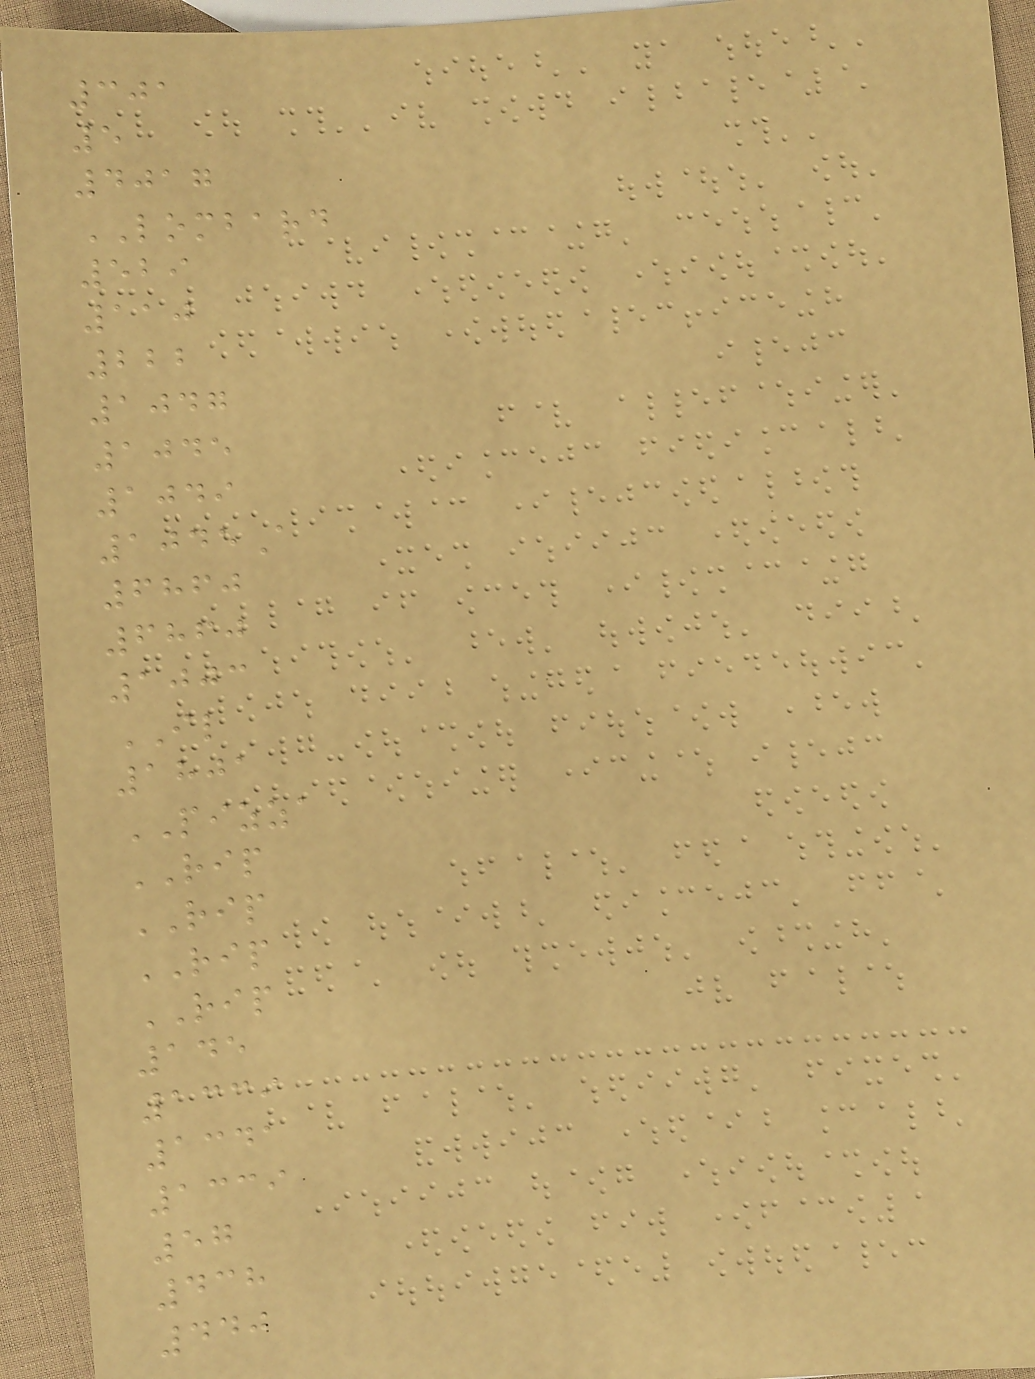301
5
4017
LOMBARD
529
110
222
1047
1045
1049
1045A
6860
6860
1003
IL
1801
PIZZA
RIP
RIP
RIP
RIP
145
1339
1341
1339
57
438
440
